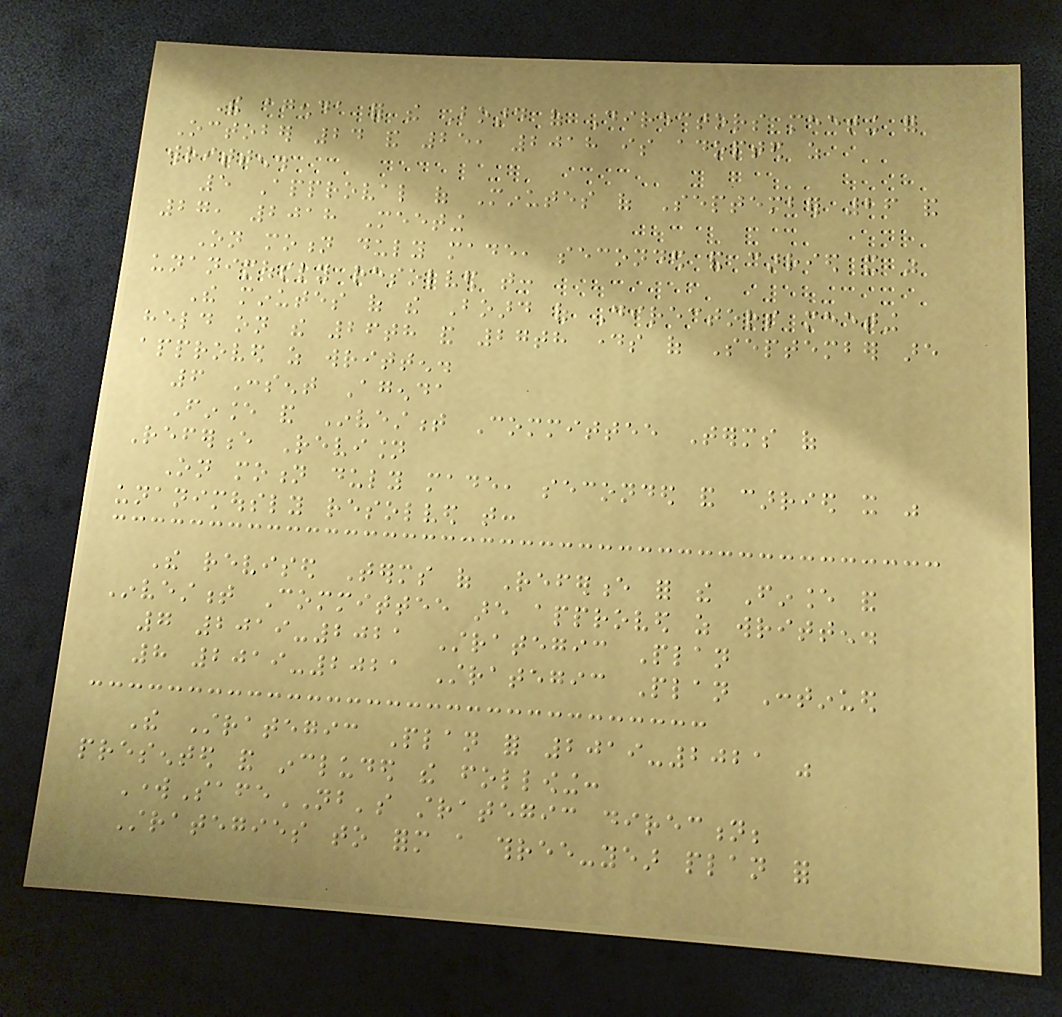The agenda for the Board of Directors meeting for
October 24 and 25, 2018 is adopted as
written.
5 Approval of Minutes of September 26 and
27, 2018 Meeting
On motion duly made, seconded and carried it was
unanimously resolved that:
The minutes of the Board of Directors meeting
held on the 26th and 27th days of September are
approved as written.
6 Consent Agenda
Finance and Investment Committee Terms of
Reference Revision
On motion duly made, seconded and carried it was
unanimously resolved that:
The revised Terms of Reference for the Finance and
Investment Committee are approved as written.
7 2019-2021 Strategic Plan
8 2019-2021 Strategic Plan Continued
The Strategic Plan for 2019-2021 was
presented and included the following:
WorkSafeNB's strategic direction;
Strategies to form a three-year plan for
